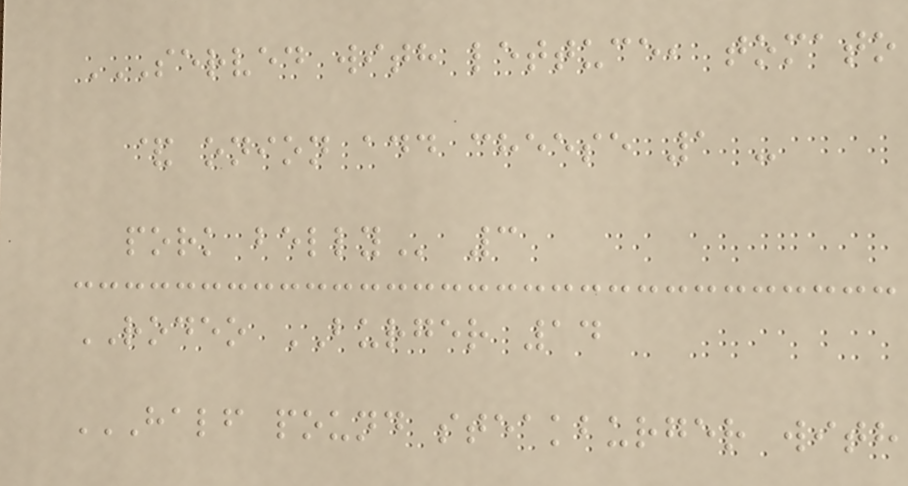SERVED WITH LETTUCE, TOMATO
& ONION ADD CHEESE 1 -
PORK BELLY 3
RODEO BURGER 14
HALF POUND STEAKBURGER WITH
